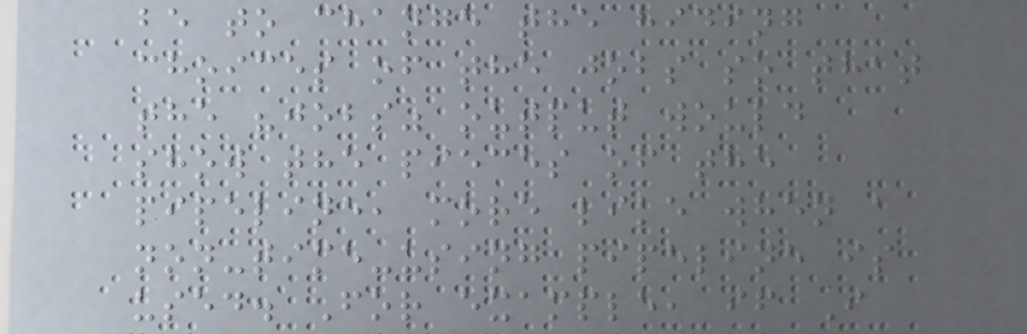be to change the hiding
choices of the jobs so that
the "jobs" output would
show the pieces of the
pipeline, more like when a
non-time-using pipeline is
used. For example, if I
